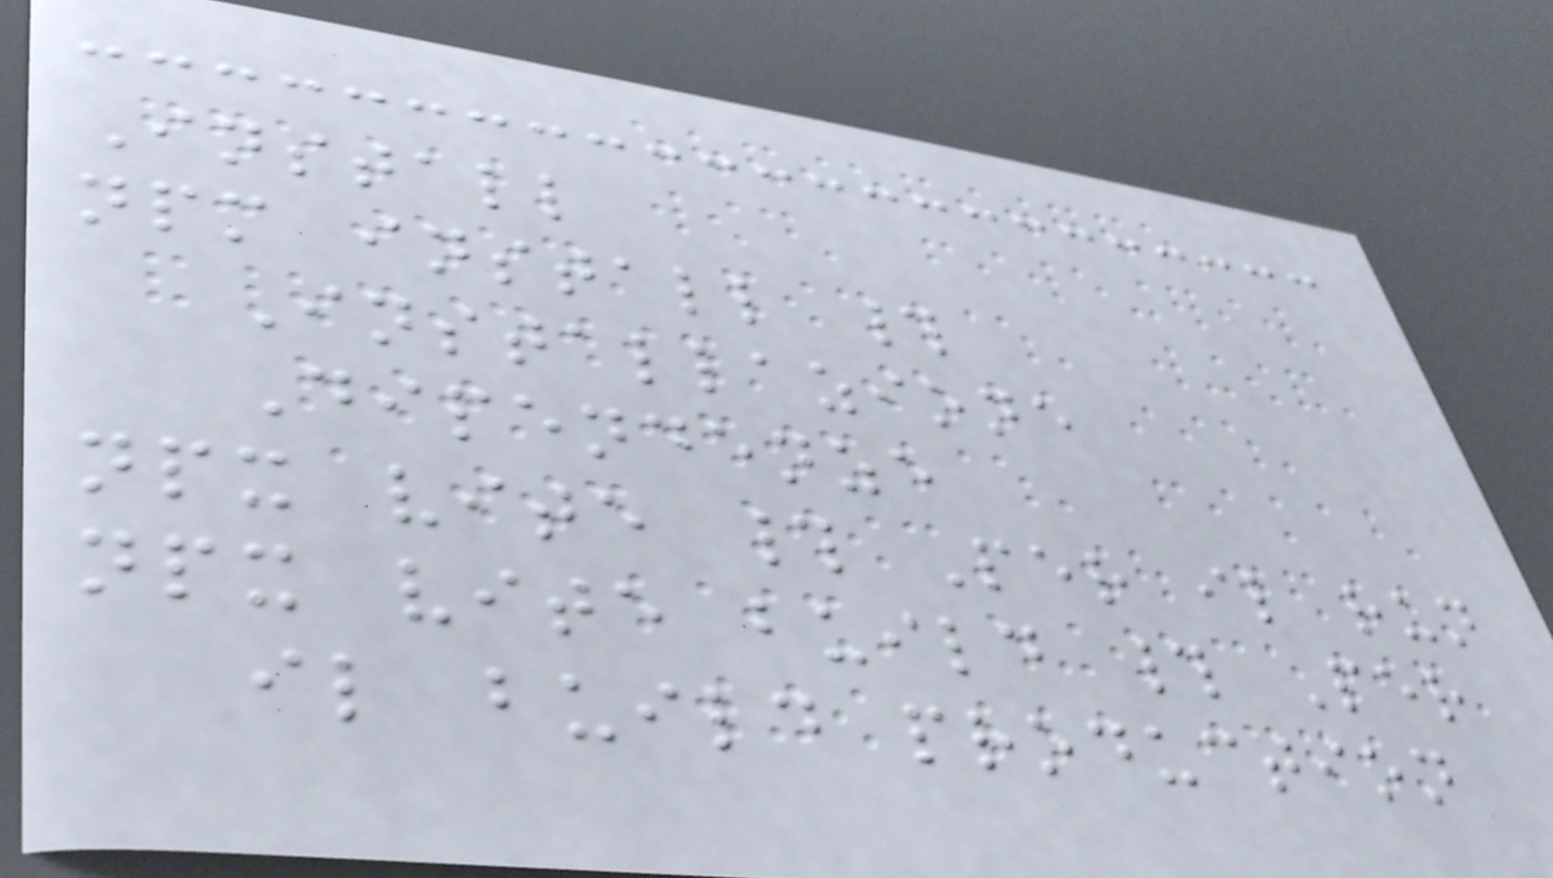Install
npm install #
Installazione
Dipendenze
npx vite # Per il run
npx vite build # Per
il build production
